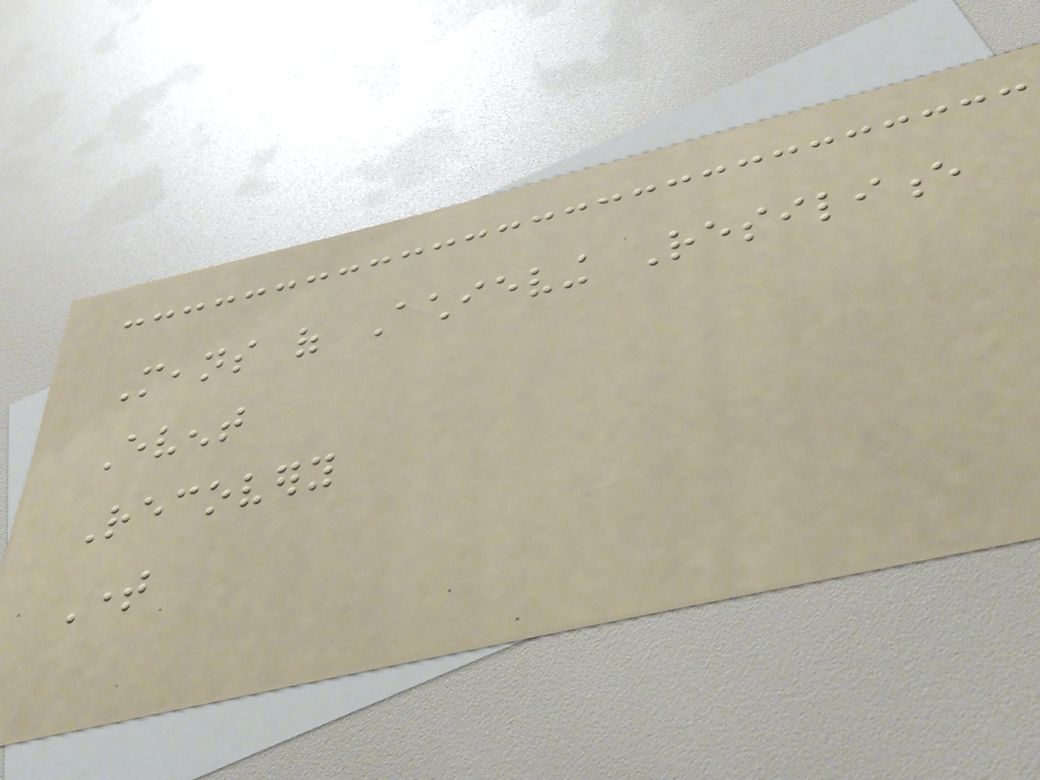Means of Achieving Resilience
Event
Recovery
Time
